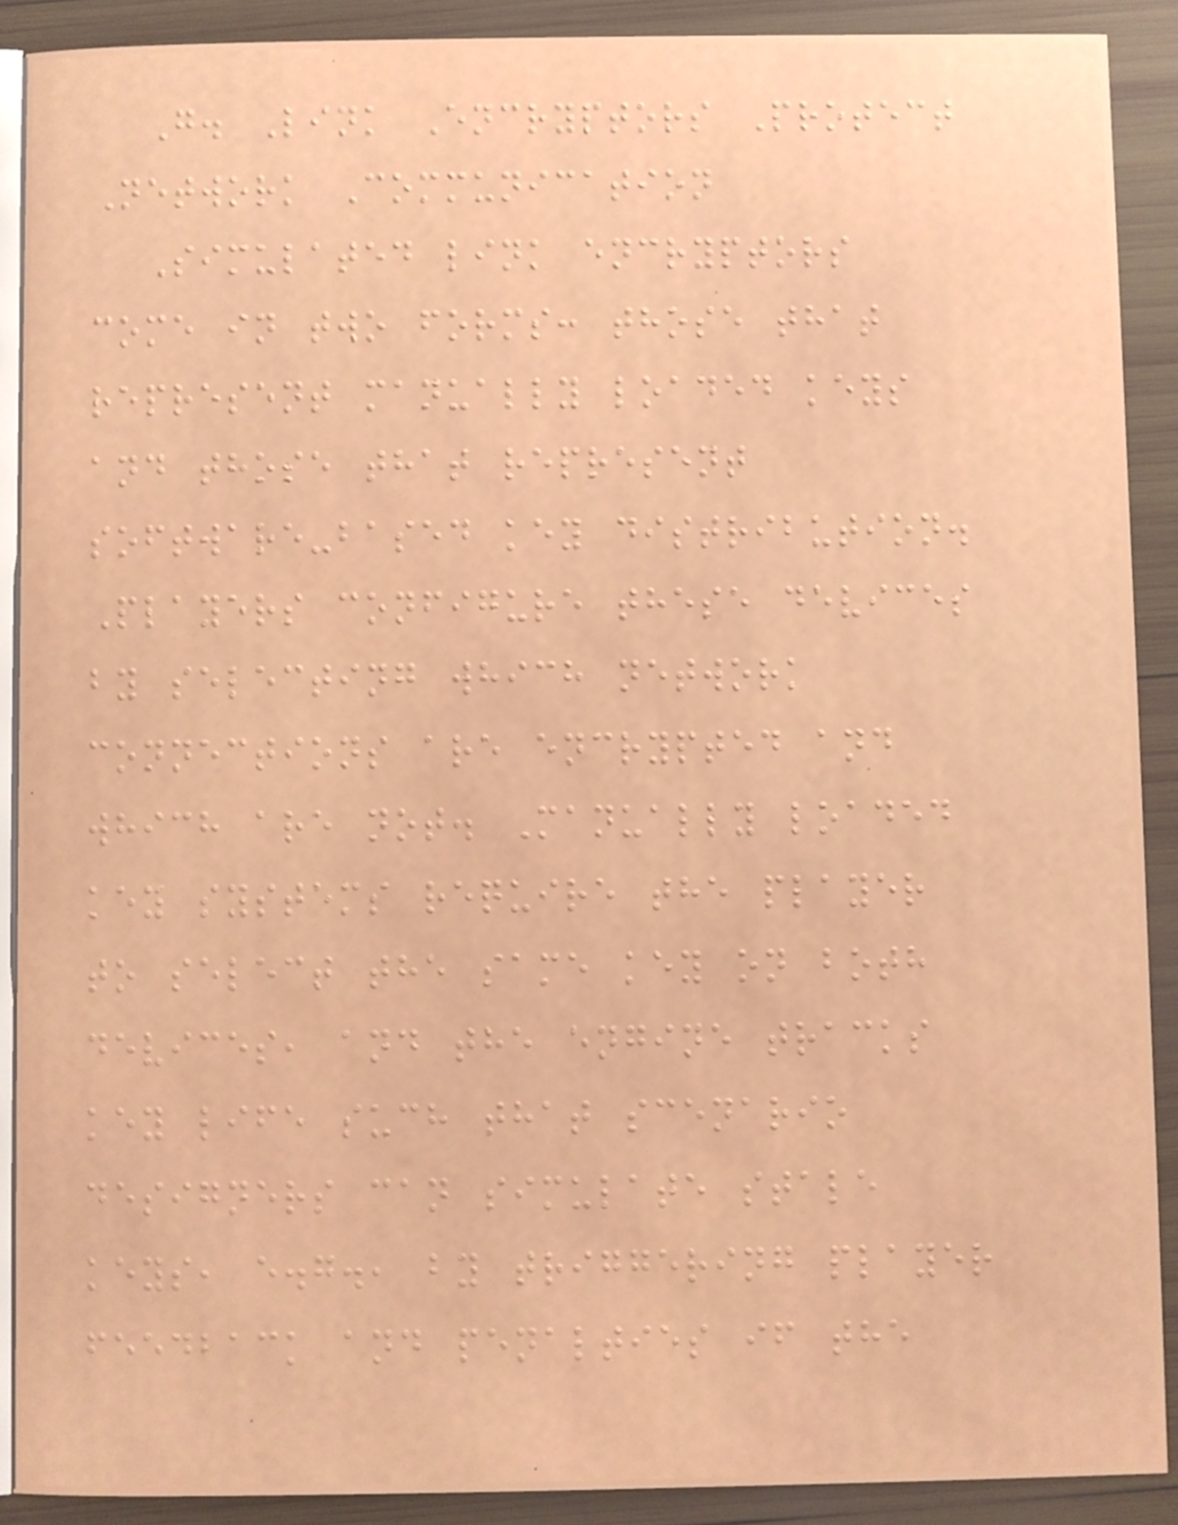G. Link Encryptors Protect
Network Communication
Simulated link encryptors
come in two forms: those that
represent manually loaded keys
and those that represent
software-based key distribution.
Players configure these devices
by selecting which network
connections are encrypted and
which are not. Manually loaded
key systems require the player
to select the same key on both
devices, and the engine tracks
key life such that scenario
designers can simulate stale
keys, e.g., by triggering player
feedback and penalties if the
